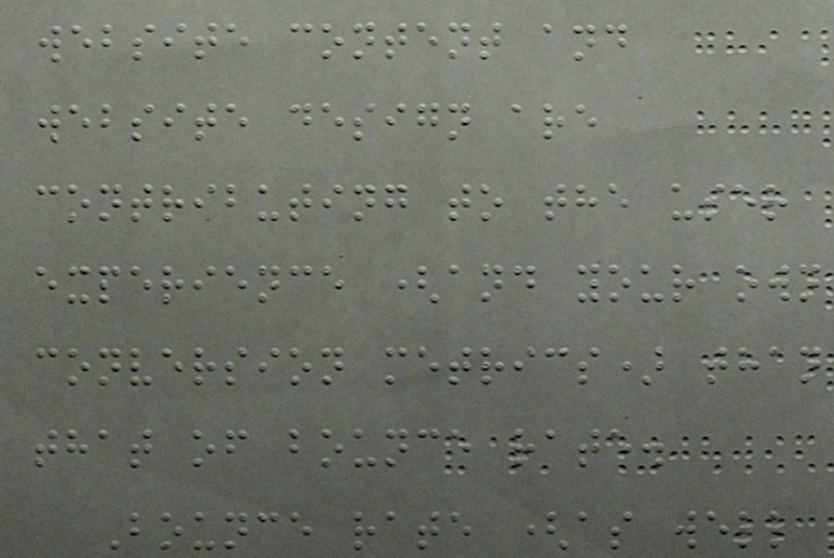website content and
website design are
contributing to the user
experience (and your own
conversion metrics) than
that of bounce rate.
Bounce rate (as well
